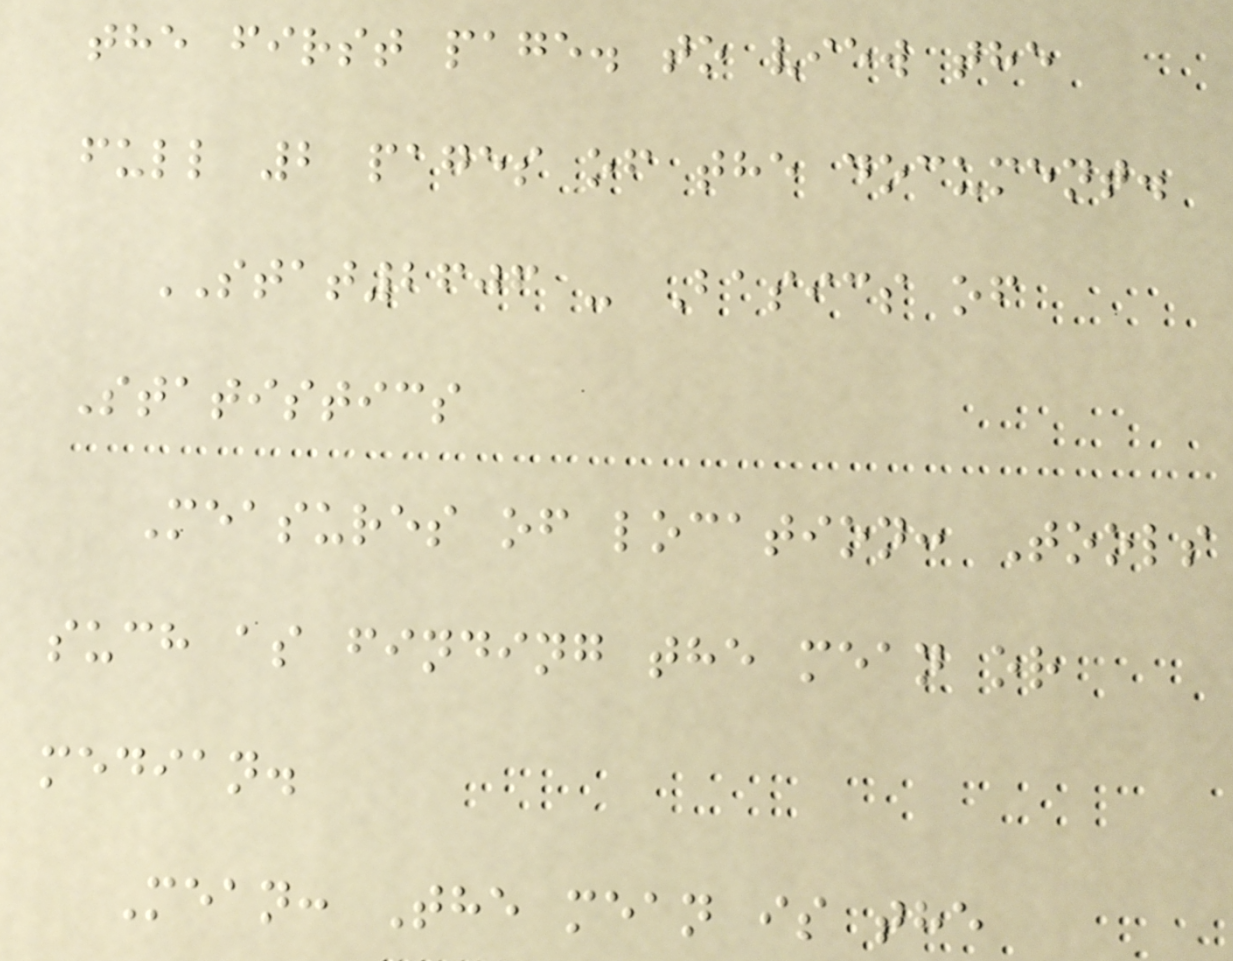the first page. to view the
full 2 pages of the document.
STAT2606 - Basics of
Statistics
Measures of location: Tools
such as finding the mean or
median.
Mean: The mean is the
